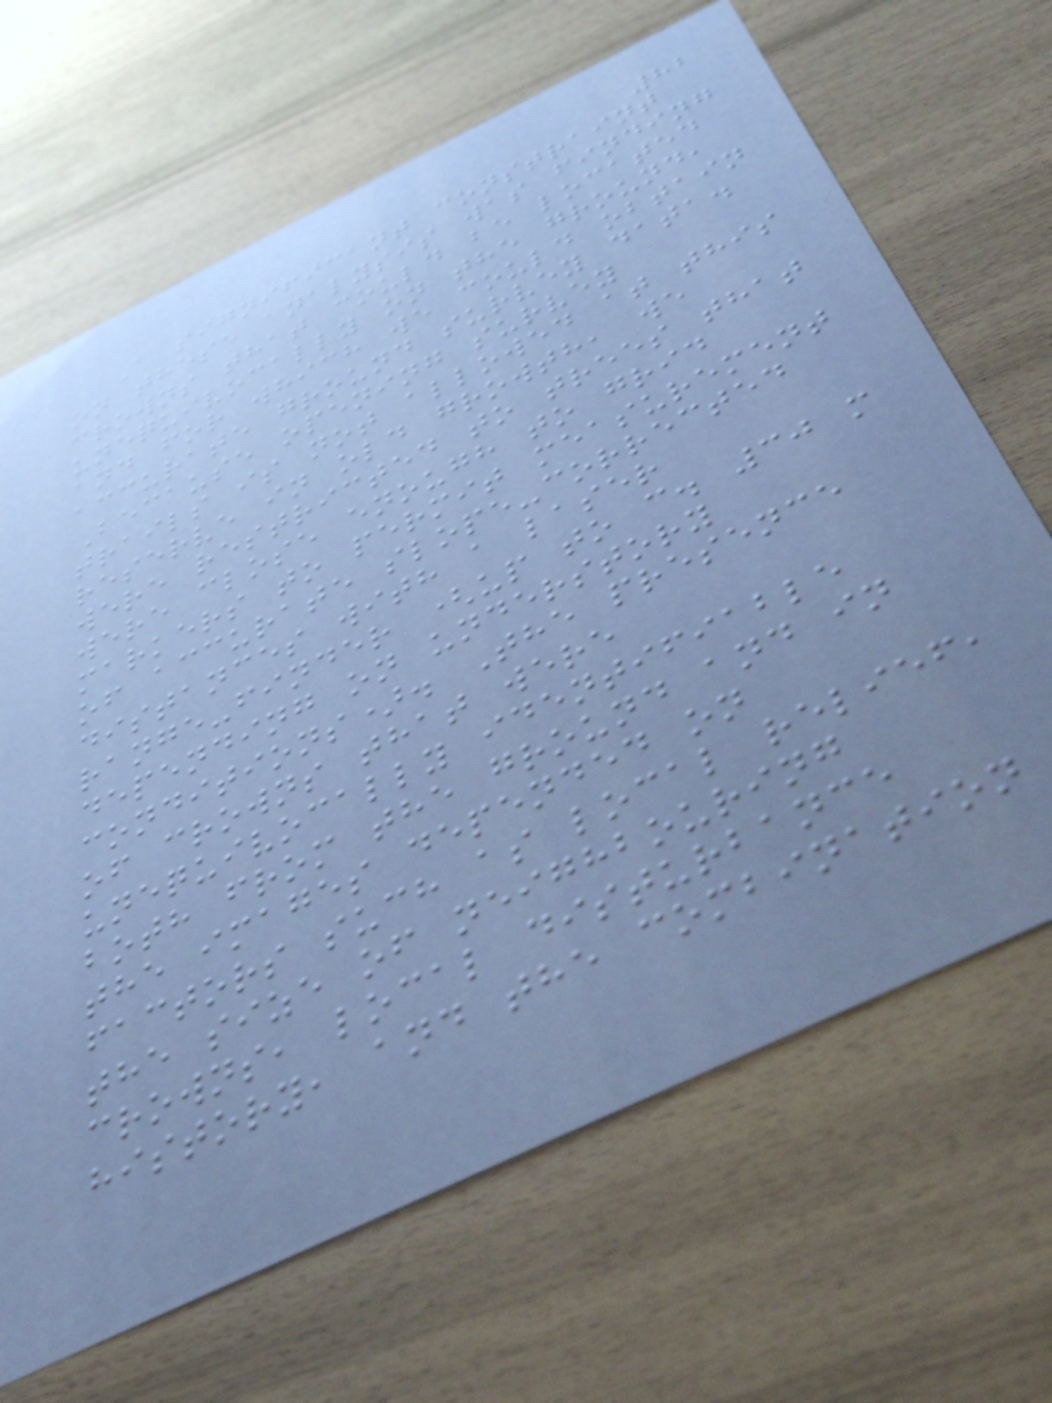82
A significant constraint
on these analysis was finding
crowns that could be located
unequivocally on the ground,
and for which we could obtain
accurate ground survey data.
Because opening survey
trails is not allowed at this
reserve in old growth, we
were restricted to trees that
were close enough to grid
markers to permit measurement
of accurate slope-corrected
distances with a laser
range-finder (up to c. 30 m
depending on understory
conditions). The presence
of crowns that were
unequivocally identifiable
both from the ground and in
the images depended on
factors such as local relief,
the size of neighbouring
crowns, local disturbance
history, and the combination
